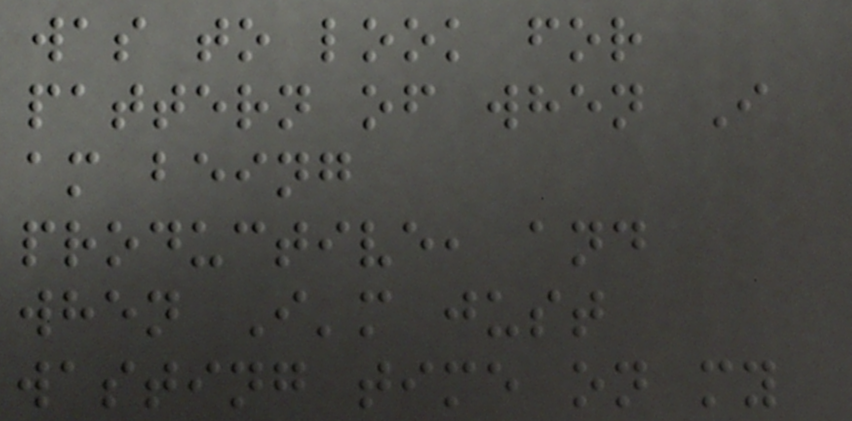was to look for
pattern of when I
am being
productive, and
when I'm just
wasting time on my
